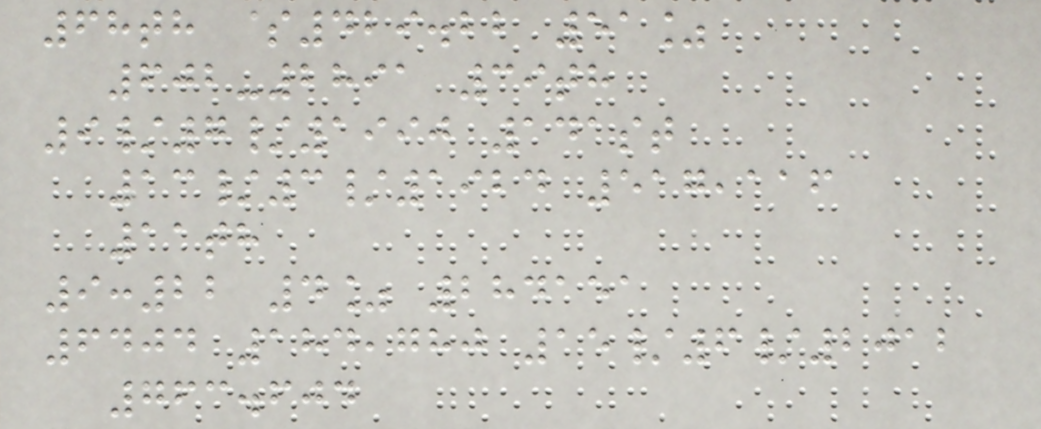68th $429.22 51%
602-2891 39th
9/7/1990 141st
13/3/1924 517,116
11th
9:22 4% 284151
6404 184,780 15/6/2012
763.604
